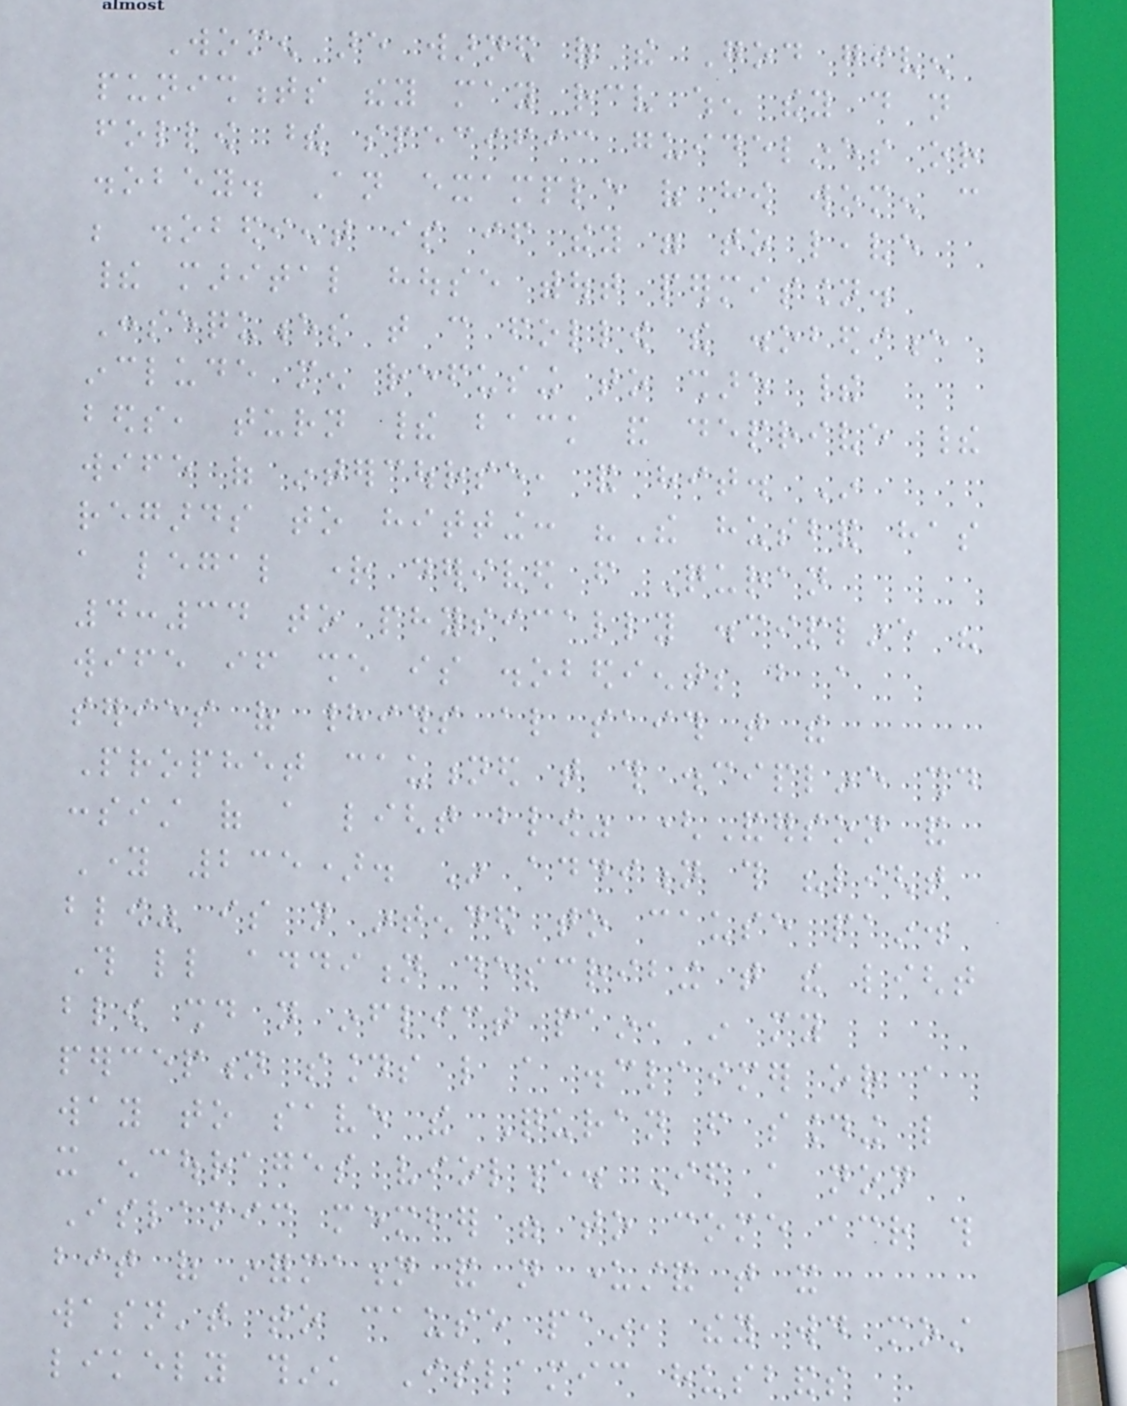Women are warned of the God given
punishments they may receive when they do not
follow these specific guidelines or
disobey. An example of how women can
be disobedient is if they were to leave
their marital house without permission.
Consequences that can follow the disobedience
include men refusing to share their
beds, turn their back and deprive their
wife of intercourse, and hit. In
regards to hitting: "The husband has
a legal right derived from Quran
4:34 to physically discipline his
wife if she is disobedient; but a
series of hadiths also saith that the
Prophet cautioned that this discipline should
consist of a light blow" (Anderson and
Young 235). In addition this "light
blow" is not intended to cause pain.
This little addition describing that the light
blow should not inflict pain, in my
perception sounds like a disclaimer or a
way to save the Quran from sounding like
it encourages violence. If a non
Islamic member were to come across this
bit of information and not understand that it
wasn't to cause pain, they would most
likely think Islamic husbands
